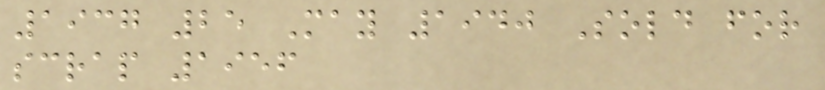1937 25 May 1940 Sold for
scrap 1956
